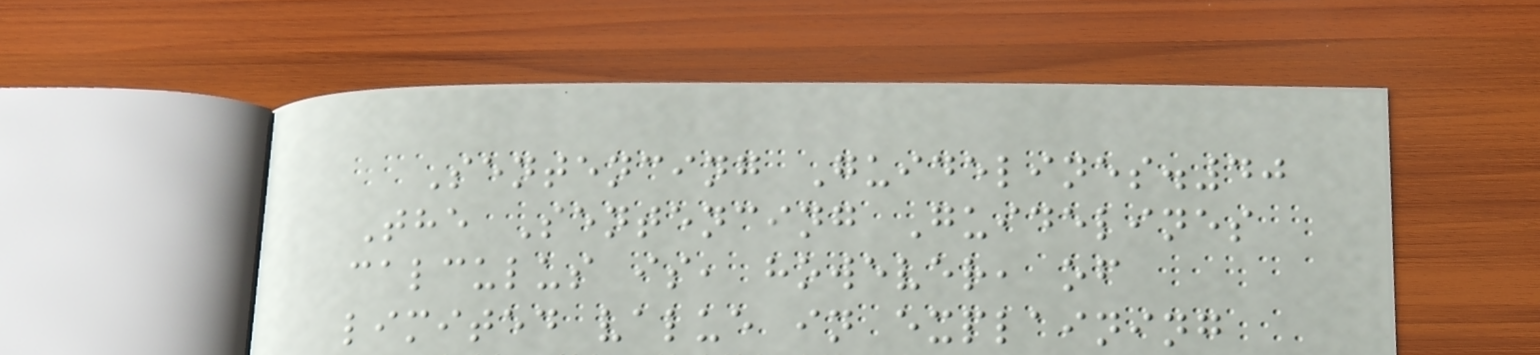Sentencing Guidelines.40
The Sentencing Guidelines
calculus is, however, of
limited value in explaining
